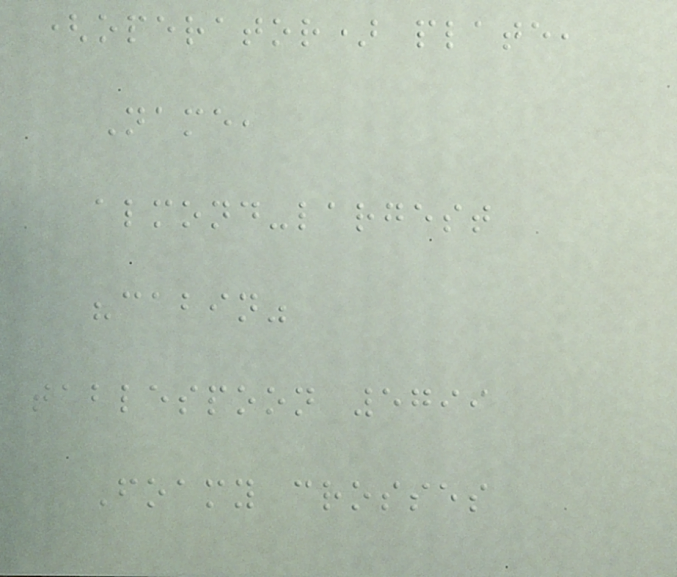(operator) plate,
Name,
almond-largest
"cabin"
tablespoon 5799
Foamy crosses
